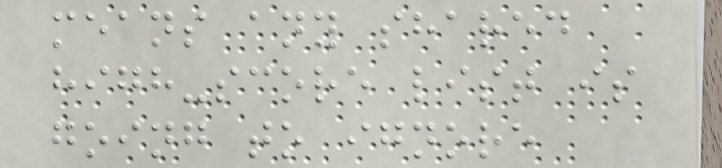means any shared
high-score list is
going to ignore
